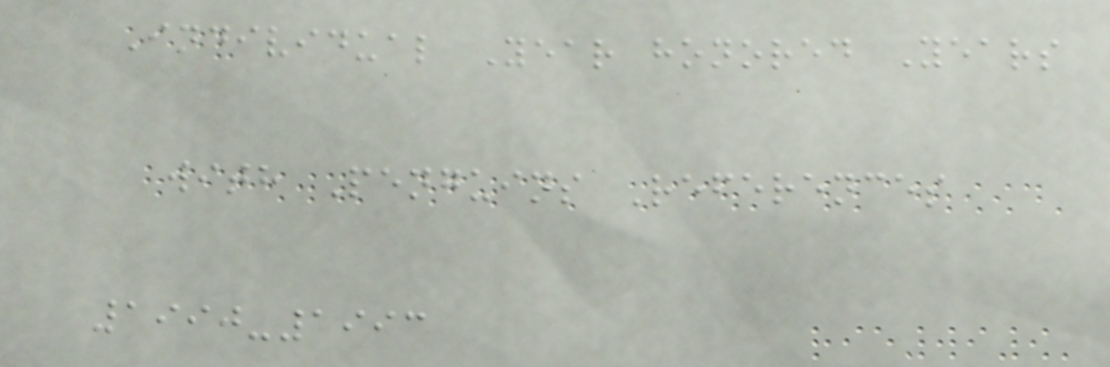Individual Year honored Years
with Penguins References
1990-1993
